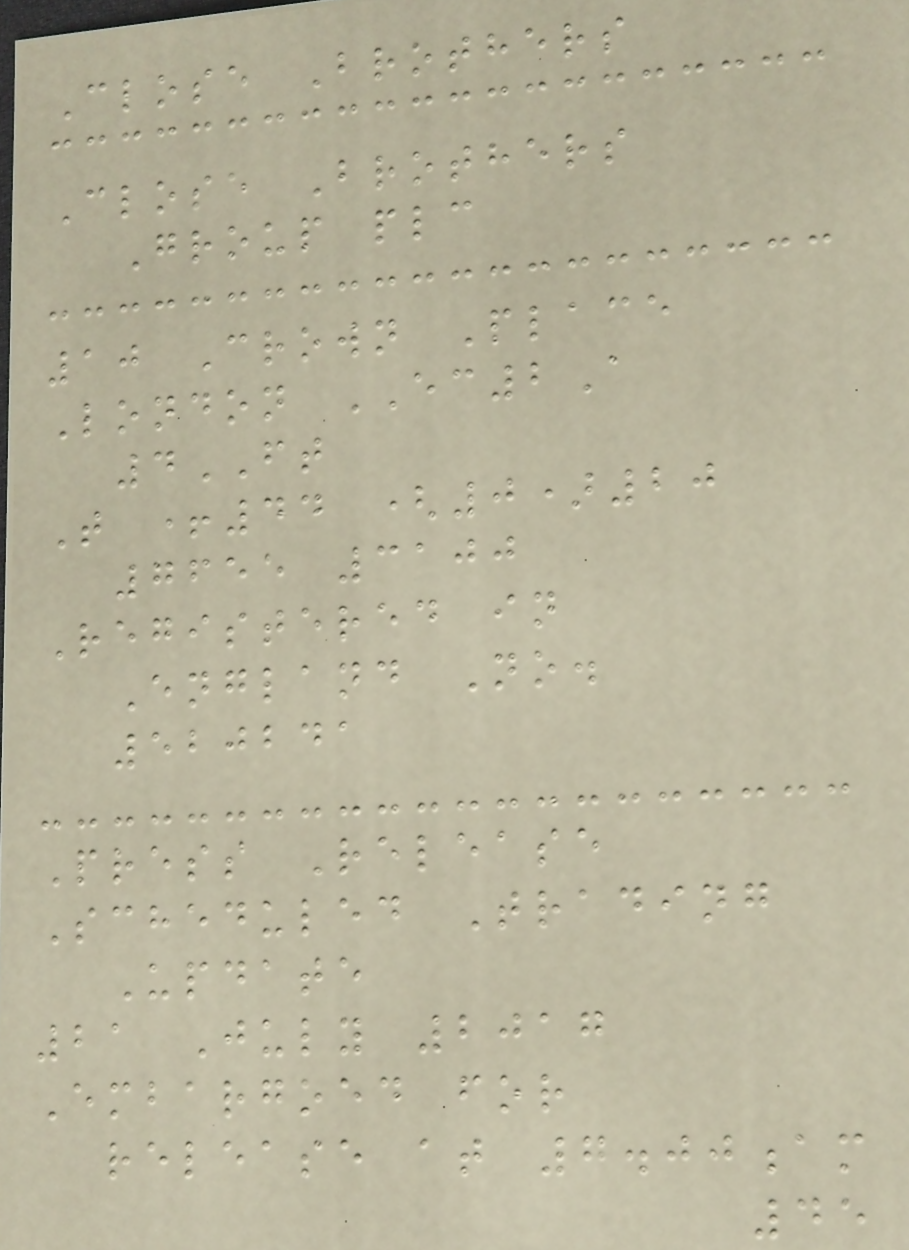Close Brothers
Close Brothers
Group plc
10 Crown Place
London EC2A
4FT
T +44 (0)20
7655 3100
Registered in
England No.
520241
Press Release
Scheduled Trading
Update
21 July 2017
Embargoed for
release at 7.00am
45
